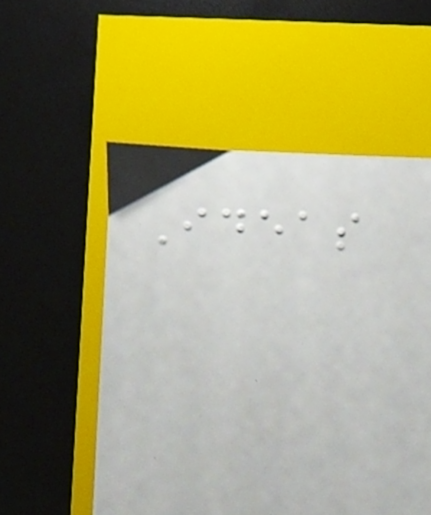Ideas
